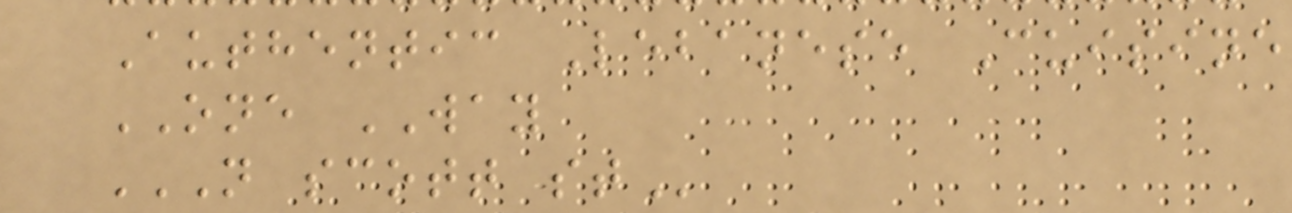Authentic Lebanese Cuisine
ONE WAY
N SCOTT ST
